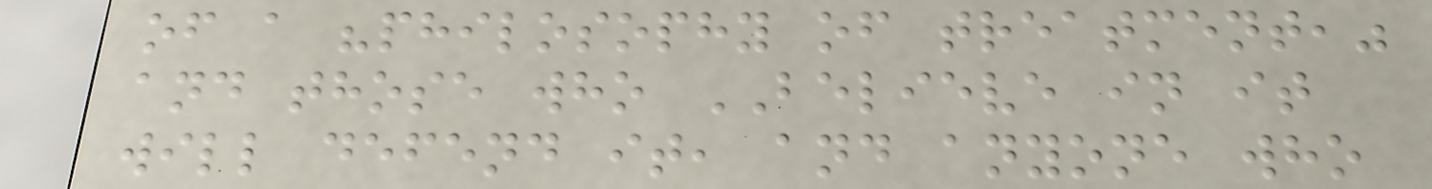of a "philosophy of treatment,"
and those who BELIEVE in it
will defend it, and anyone who
